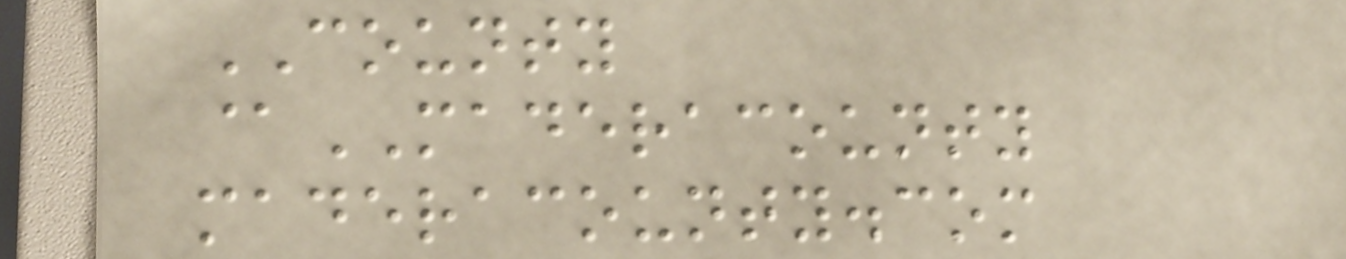COUNTY
@MADERACOUNTY
maderacounty.com
